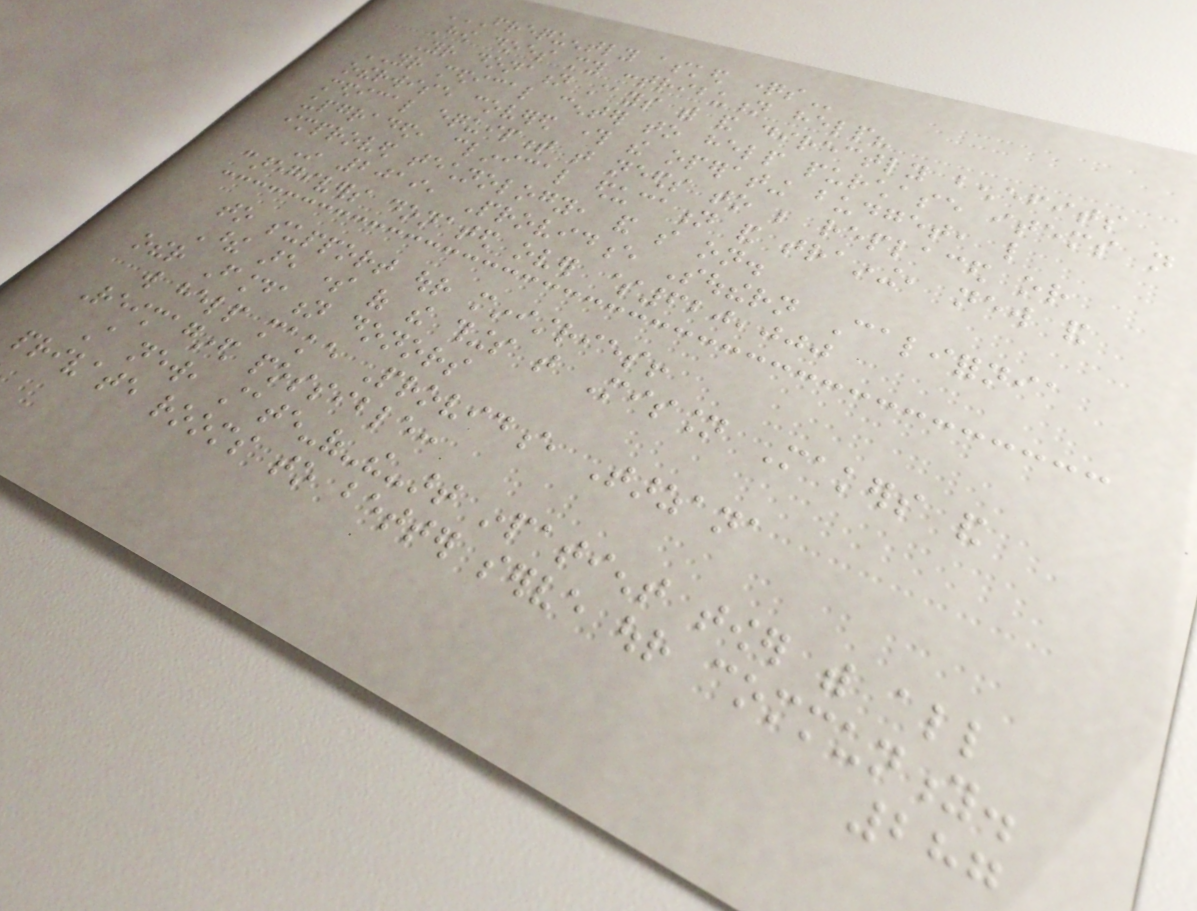FREQUENTLY ASKED QUESTIONS
How does my contribution help?
Your donation stays with and directly benefits
YOUR medical center to help purchase items not
otherwise covered through the operating budget, like
medical equipment that needs to be replaced or
upgraded, clinical education and training, new and
improved technology, and so on.
In 2019, Providence Southern California
caregivers donated over $620,000
to support our ministries!
These are some of the things that Mission Makers and
other Foundation donors
will help make Providence Tarzana
Reimagined possible:
A new, state-of-the-art inpatient tower with all
private rooms to better serve our community.
287
